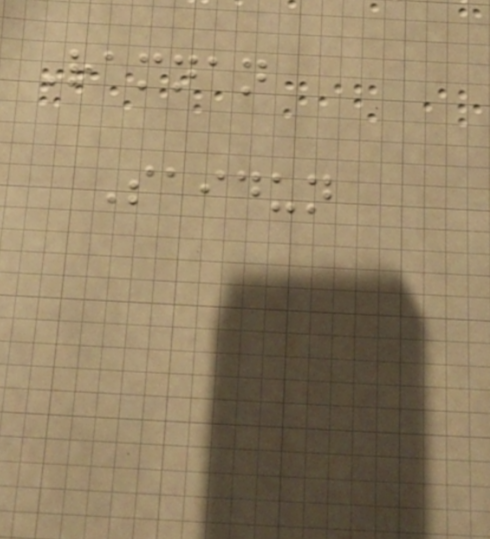Ramnan
Saidun
